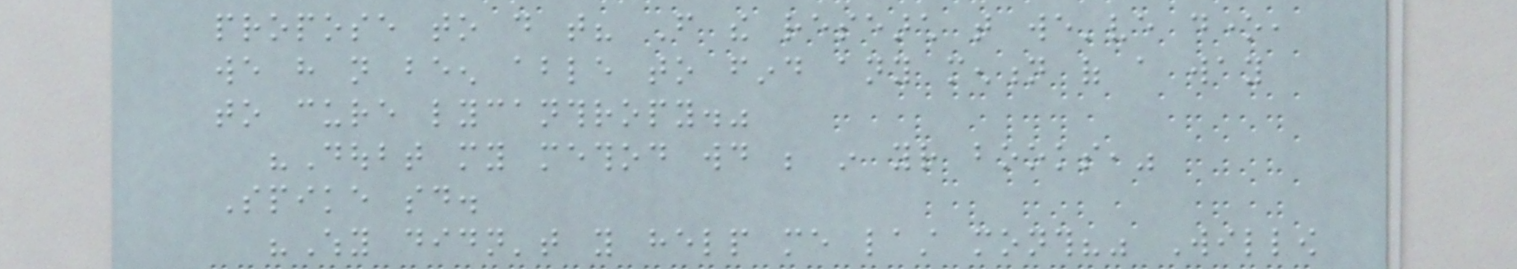propose to do that? From the research that we've done,
we have not been able to find any mention of a way
to cure lycanthropy."
"Doubt my method would be in your books,"
Spike said.
"Why didn't you help me last month?" Willow
